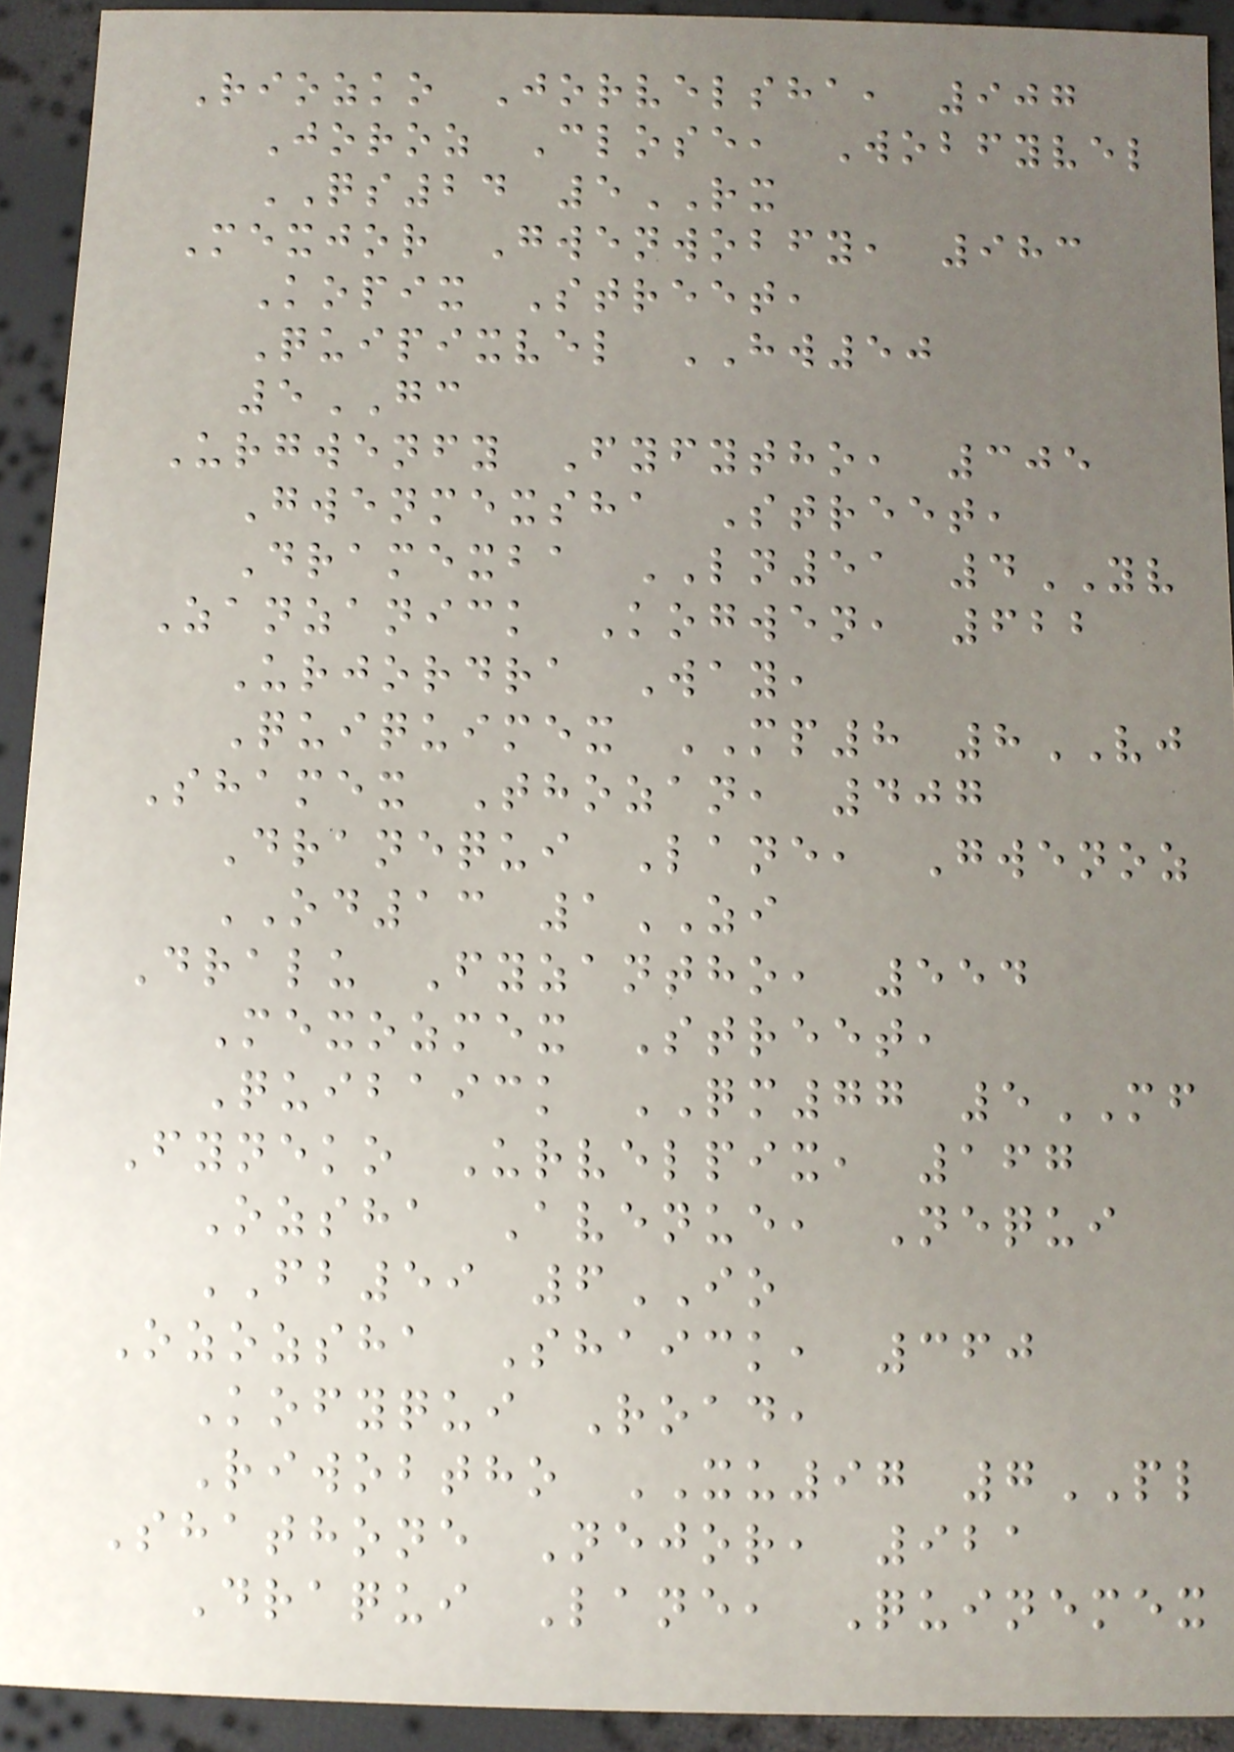Riozko Jorvelsha, 907
Joroz Close, Wobfyvel
QS24 5RX
Mexjor Gwenwobfy, 983
Kopix Street,
Quipixvel HW50
5GC
Urgwenfy Fyfytho, 305
Gwenmexsha Street,
Dramexba LN51 4YV
Zanzanick Kogwen, 622
Urjordra Way,
Quiquimex MP8 8VJ
Shamex Thozan, 407
Dranequi Lane, Gwenoz
OD13 1ZI
Dralu Fyzantho, 554
Mexozmex Street,
Quibaick QM77 5MF
Fyneko Urvelpix, 167
Ozsha Avenue, Nequi
FB59 6IO
Ozozsha Shaick, 360
Kofyqui Road,
Riwobtho XU97 7PL
Shathone Nejor, 921
Draqui Lane, Quinemex
